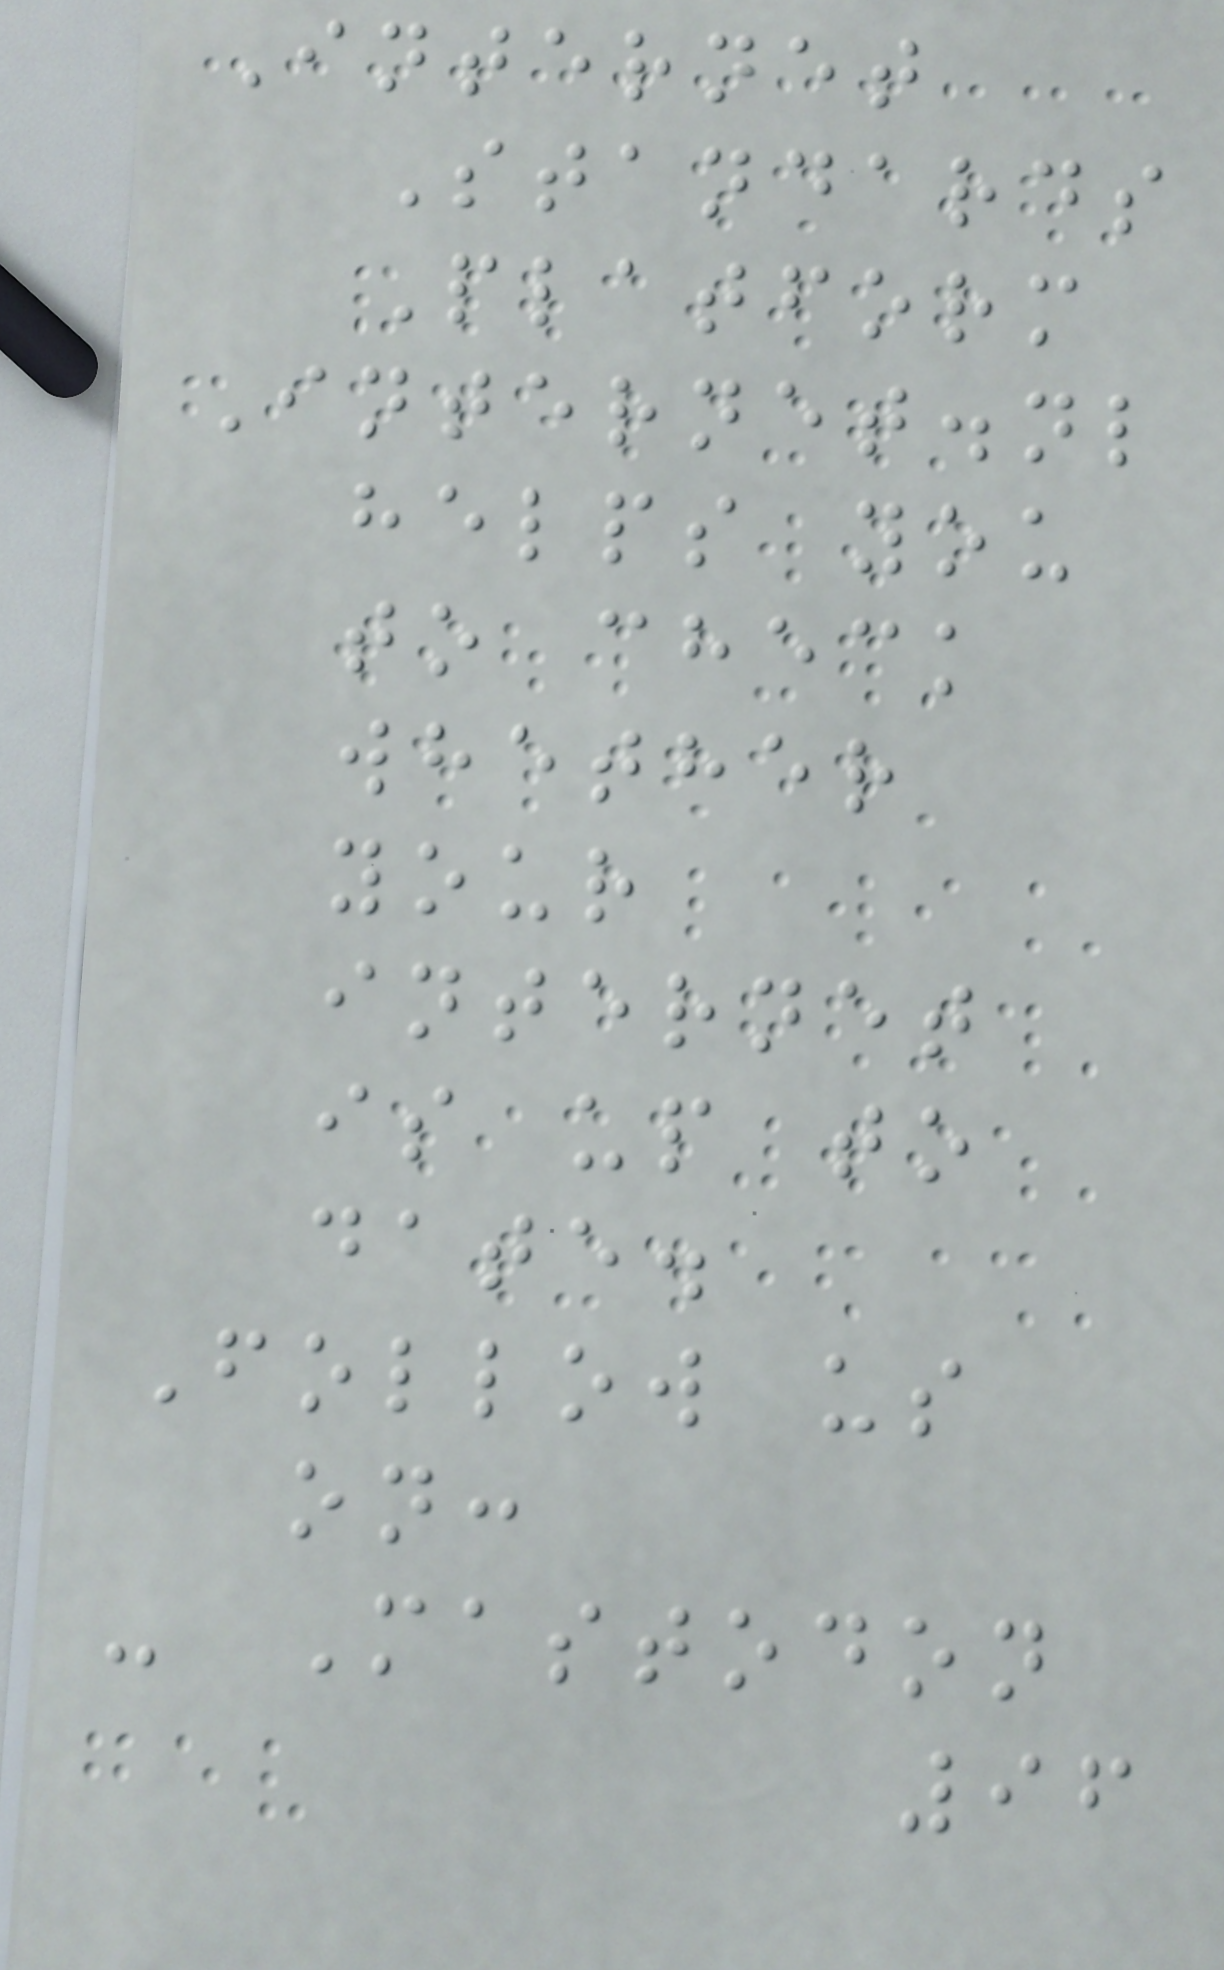Internet
Standards
Platform
Internet.nl
helps you
to check
whether
your
internet
is up to
date.
Follow us
on:
- Mastodon
96
